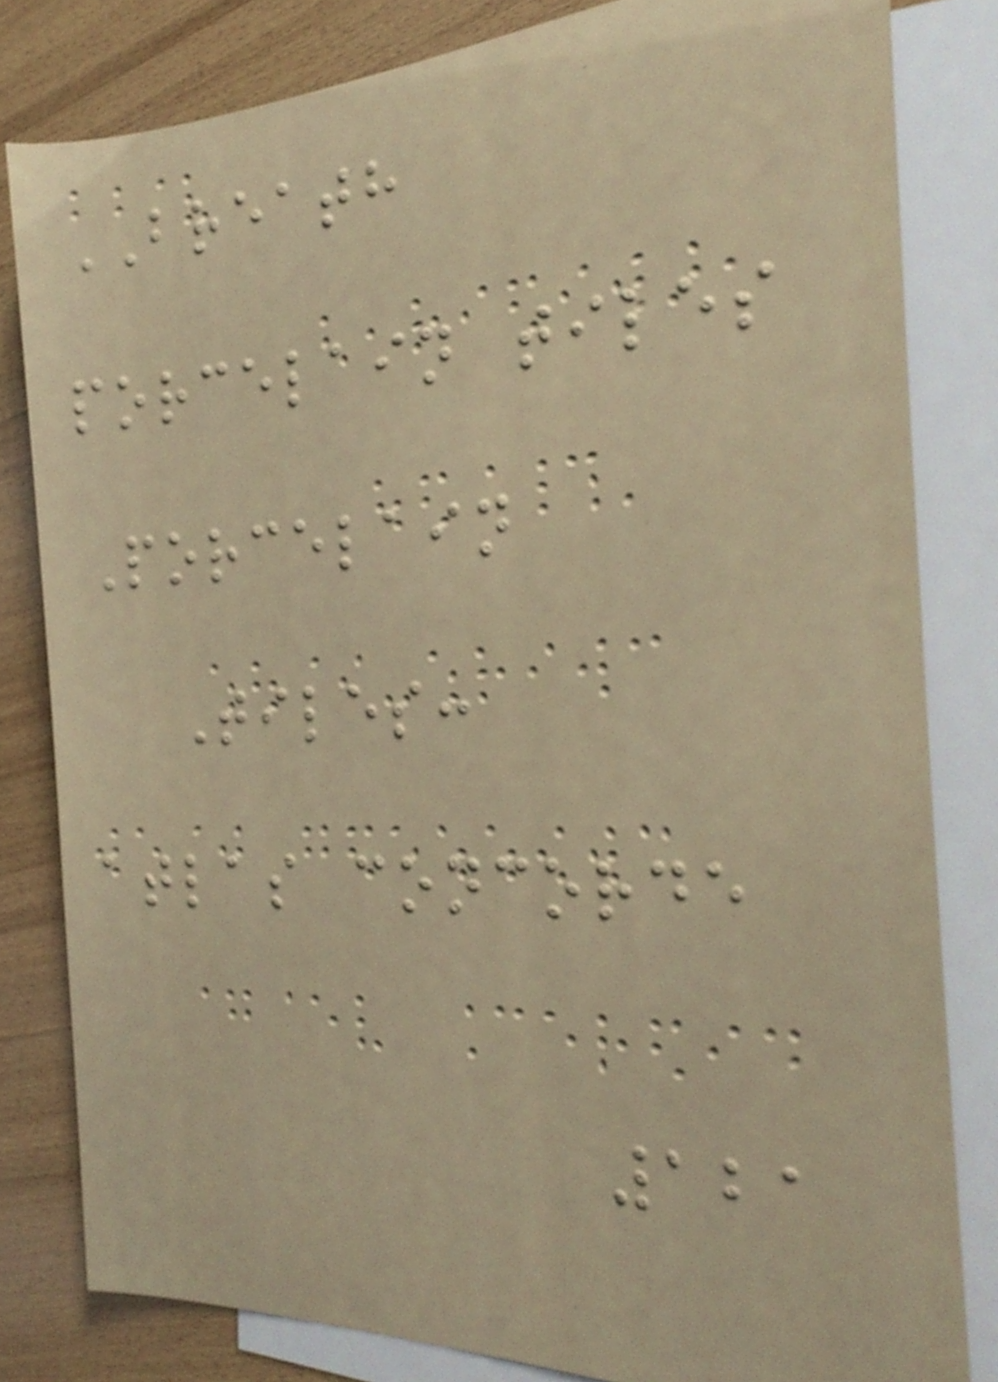BREATH
porcelain tiles
Porcelain
Tiles:
atlas concorde
121
